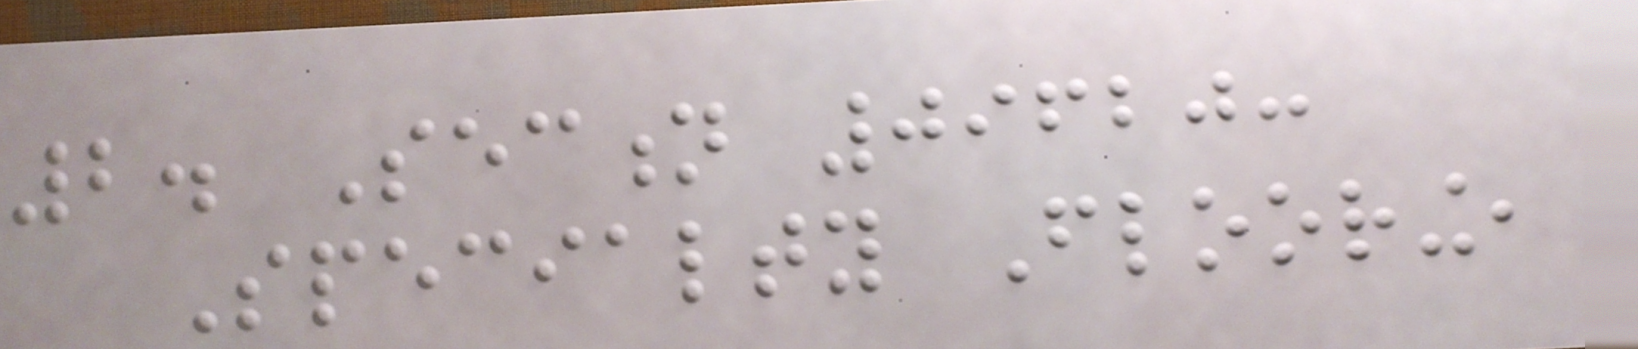2. Section 09620:
Specialty Flooring,
